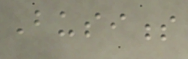Business
